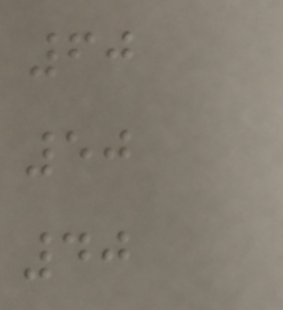60
50
40
